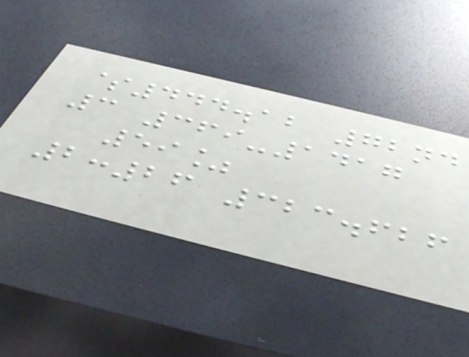$444.12 72nd
3 369-1417
59%
2:26 323.626
